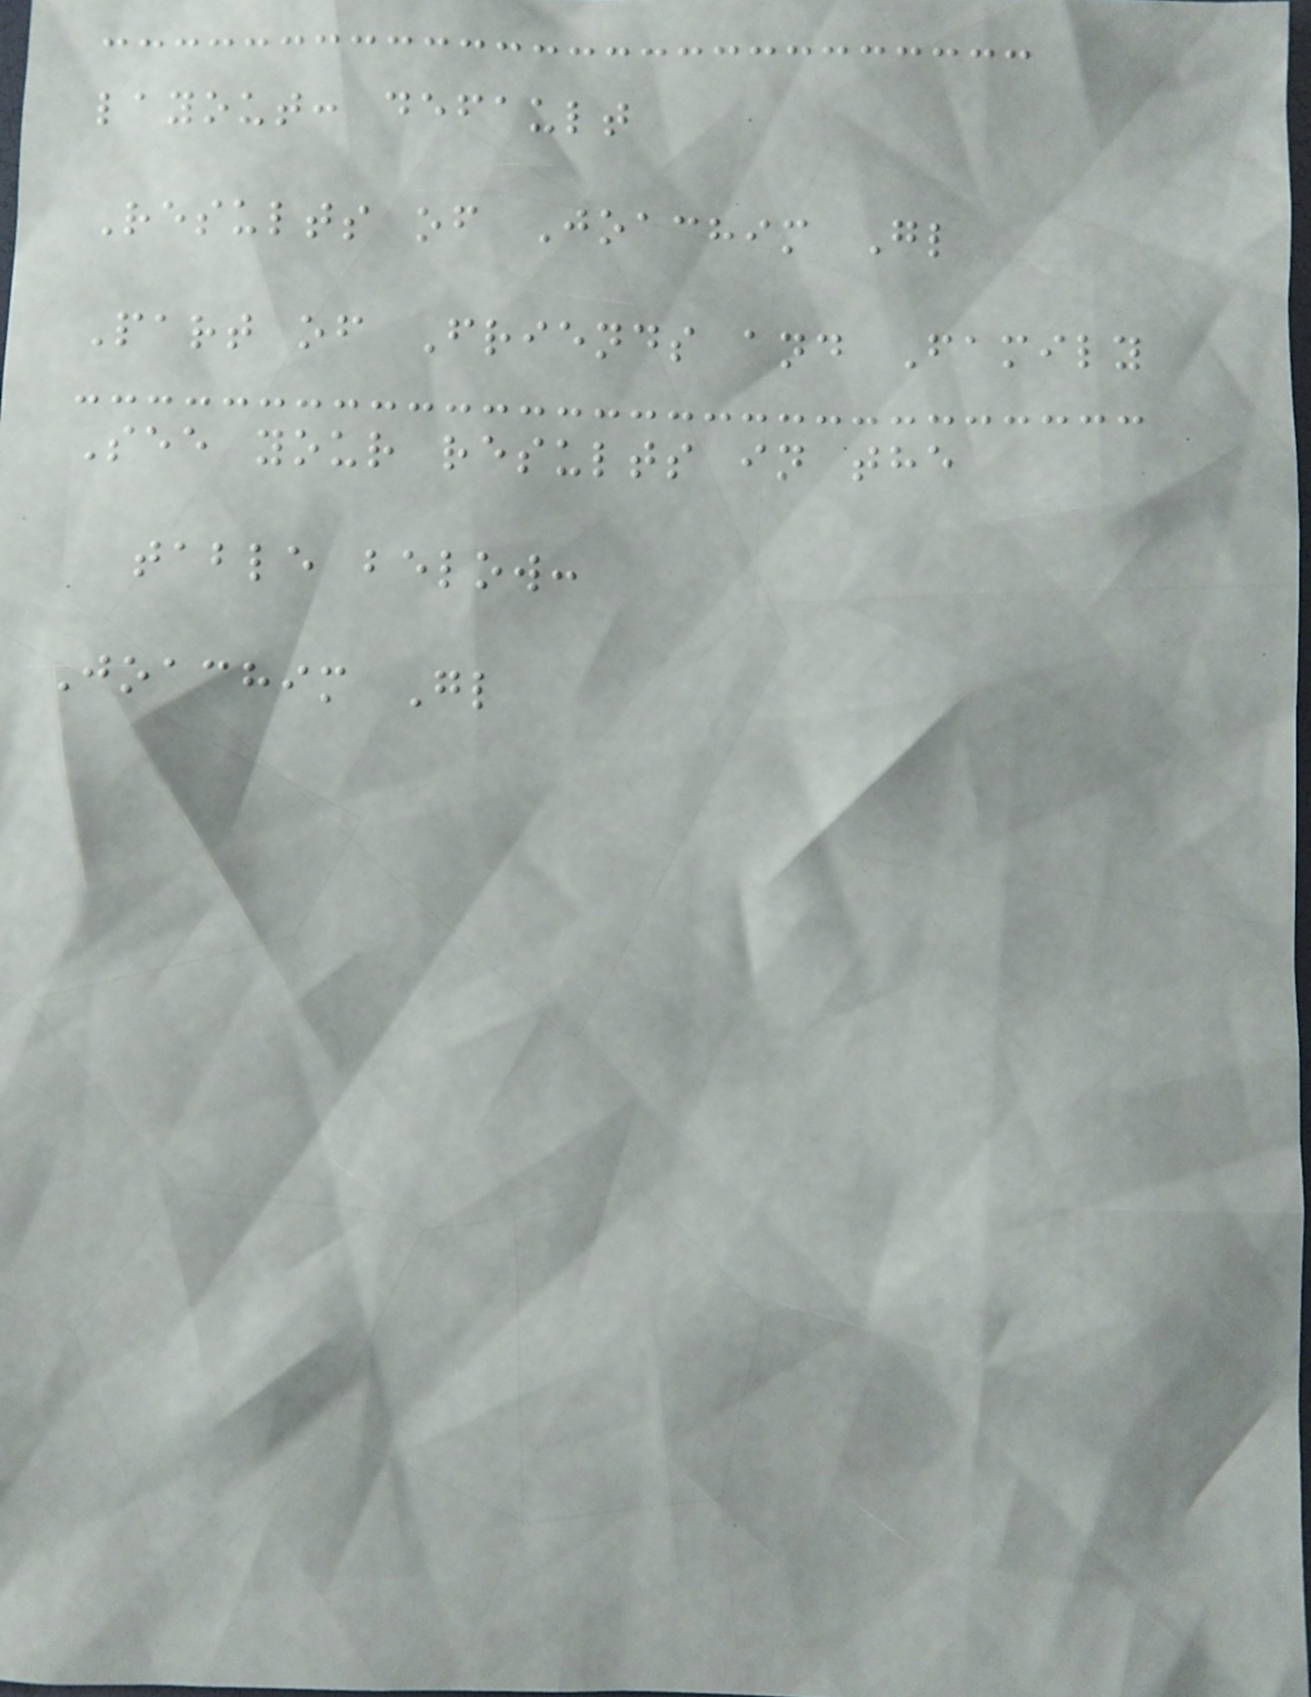layout: default
Results of Joachim Gl
Part of Friends and Family
See your results in the
table below:
Joachim Gl
